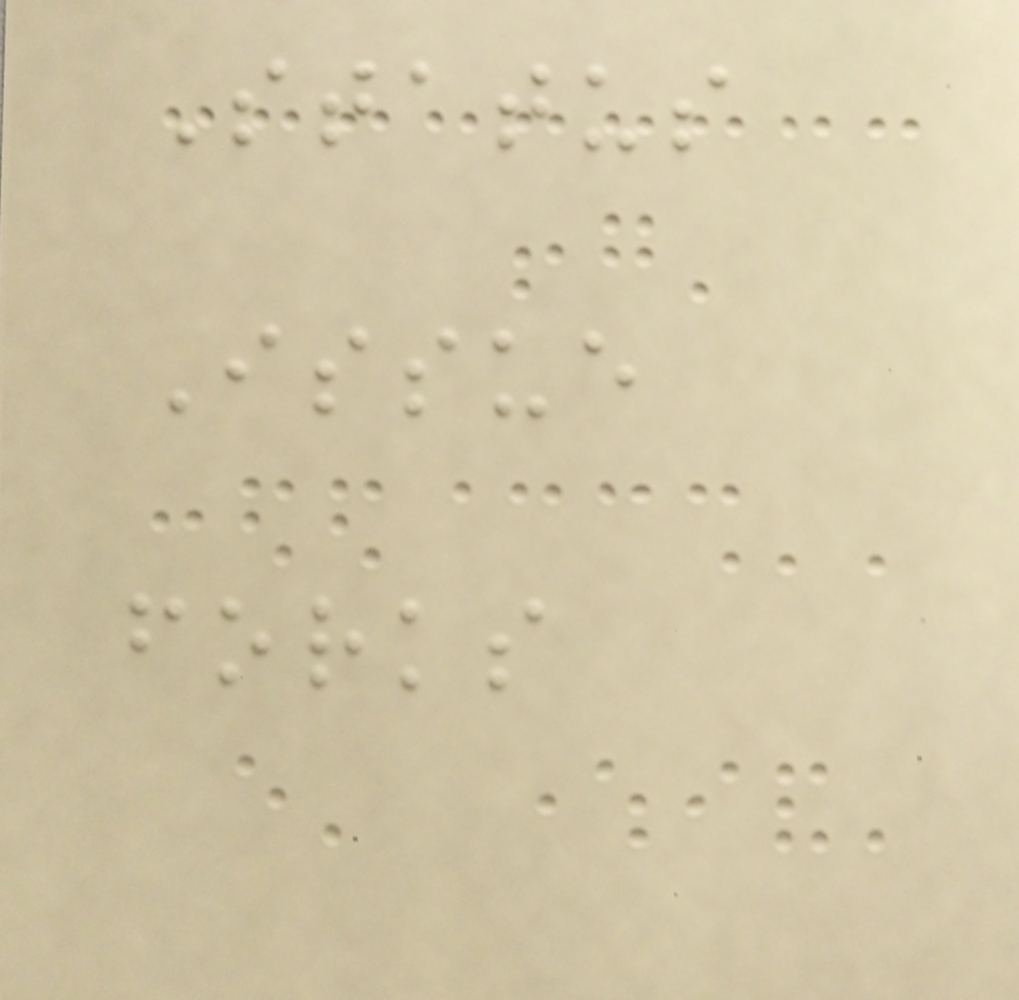Status
Issue
forks
